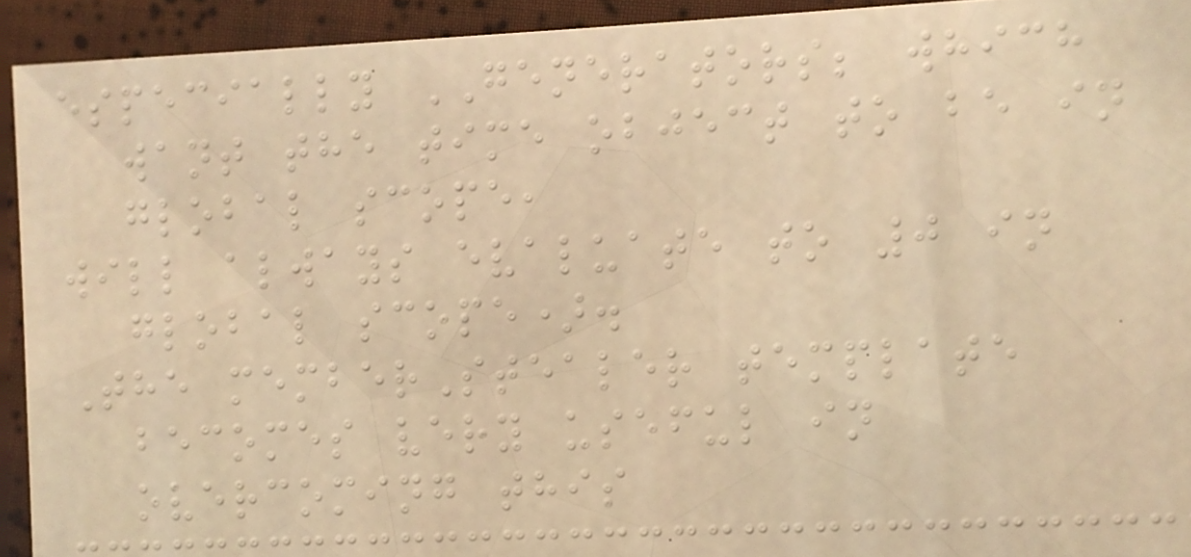especially GENERATORS; which
want the time object to be in
global scope,
will always evaluate to 0 in
global scope).
The memberStealer template
becomes very useful in
overcoming this
